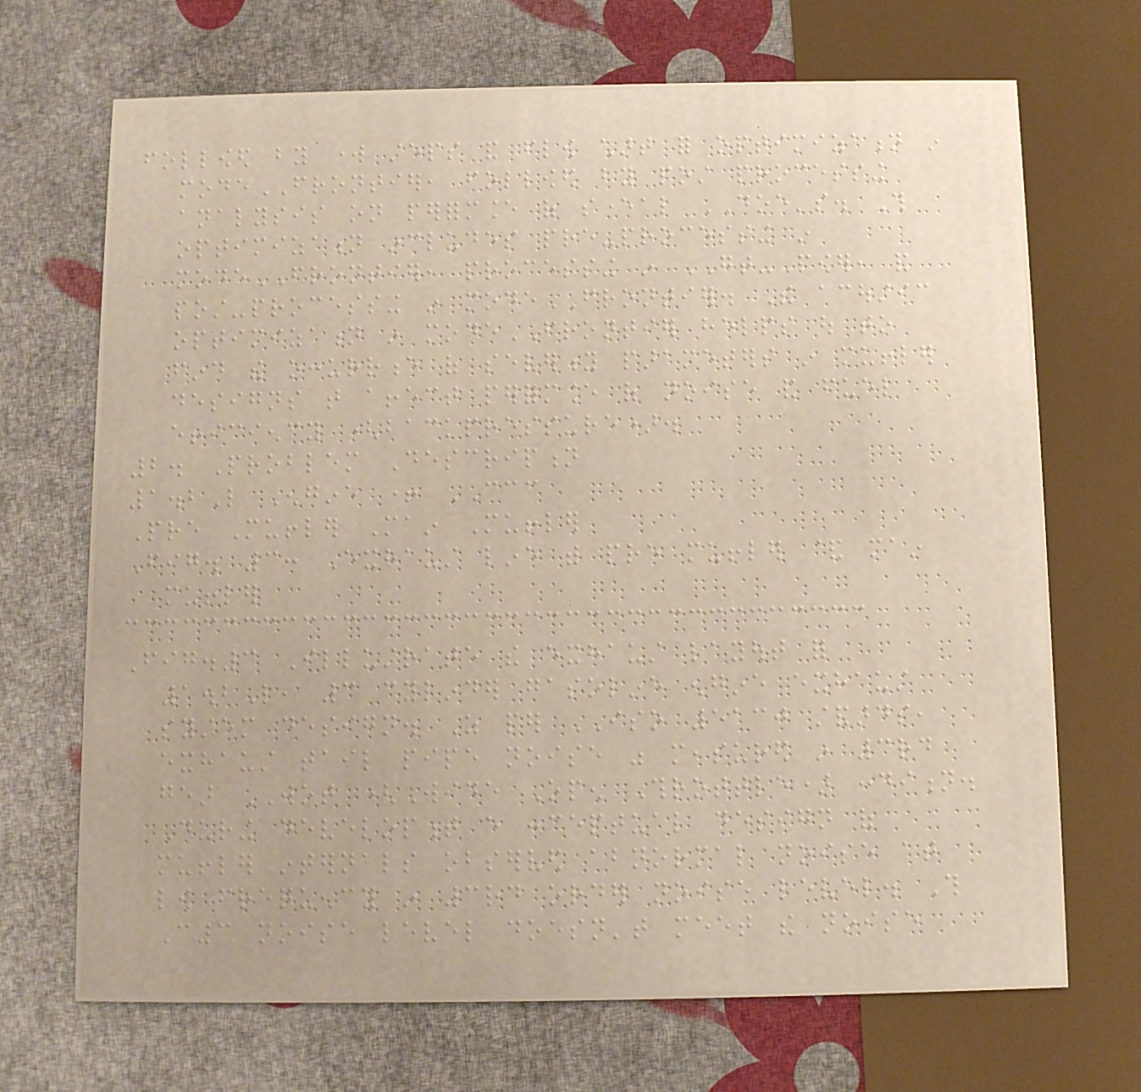followed by work steps and flow chart for optimization in
modeFRONTIER, followed by post processing
analysis on performance of several DOE's. This
optimization includes pre-processing in
modeFRONTIER, processing in GT-Power, and
post-processing in modeFRONTIER. The acoustic
optimization in modeFRONTIER helps out to
find the occurrence of severity parameters in muffler
designs that affect performance of noise and fuel
efficiency (backpressure).
2. Problem Description
1.2L Engine + CCC
Pre Muffler Main Muffler
Fig. 3: Exhaust line with pre muffler & main
muffler
Fig.3 Illustrate the exhaust layout for
1.2L, 3 cylinder gasoline engine exhaust
system design. As per ISO 5130 standards,
exhaust tail pipe noise was measured in 3rd
gear WOT (Wide Open Throttle) condition.
During development every conceptual design of
muffler internals observed abnormal noise at
low frequency in 3rd order noise level. This
C3 noise level doesn't meet the noise
